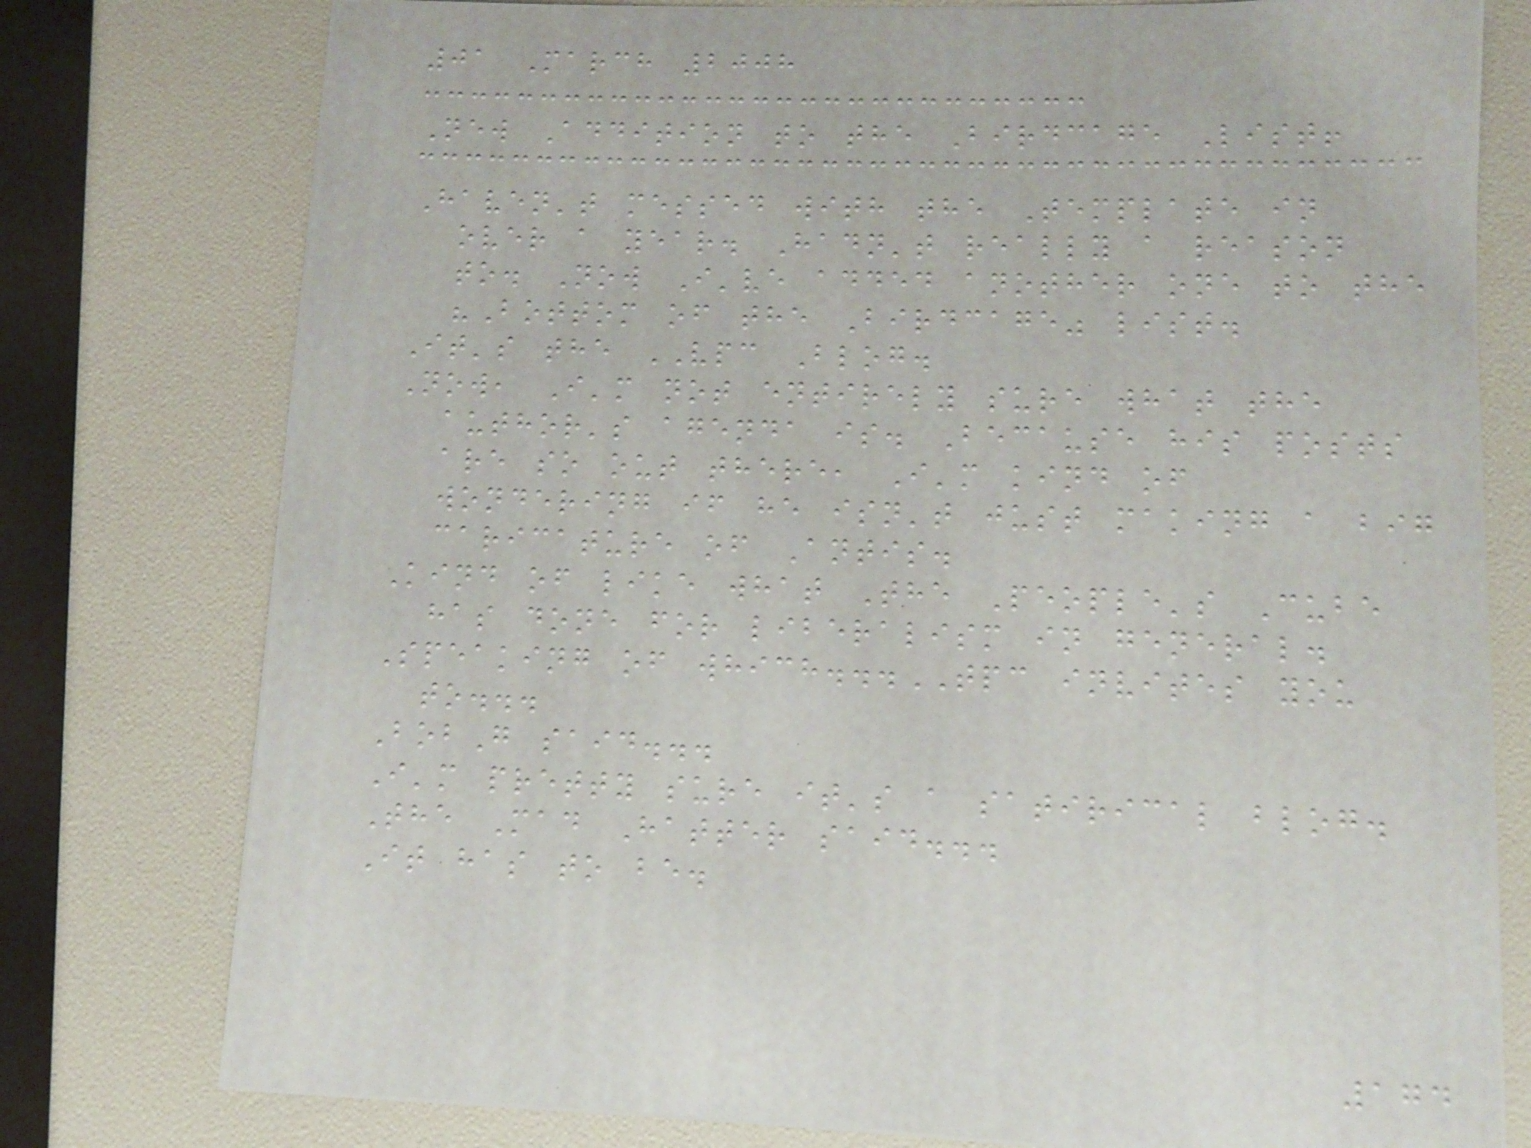01 March 2008
New Addition to the Birdcage List!
Haven't messed with the Template in
over a year. Hadn't really a reason
to. Now I've added another one to the
"Bottom of the Birdcage" list.
It's the VPC Blog.
Now, I'm not entirely sure what the
author's agenda is. Because his posts
are so out there, I'm kind of
wondering if he isn't just making a big
caricature of Antis.
Kind of like what The People's Cube
has done for liberalism in general.
Speaking of which...TPC invites you
to...
BobG said...
I'm pretty sure it's a satirical blog.
The Mad Hatter said...
It has to be.
174
